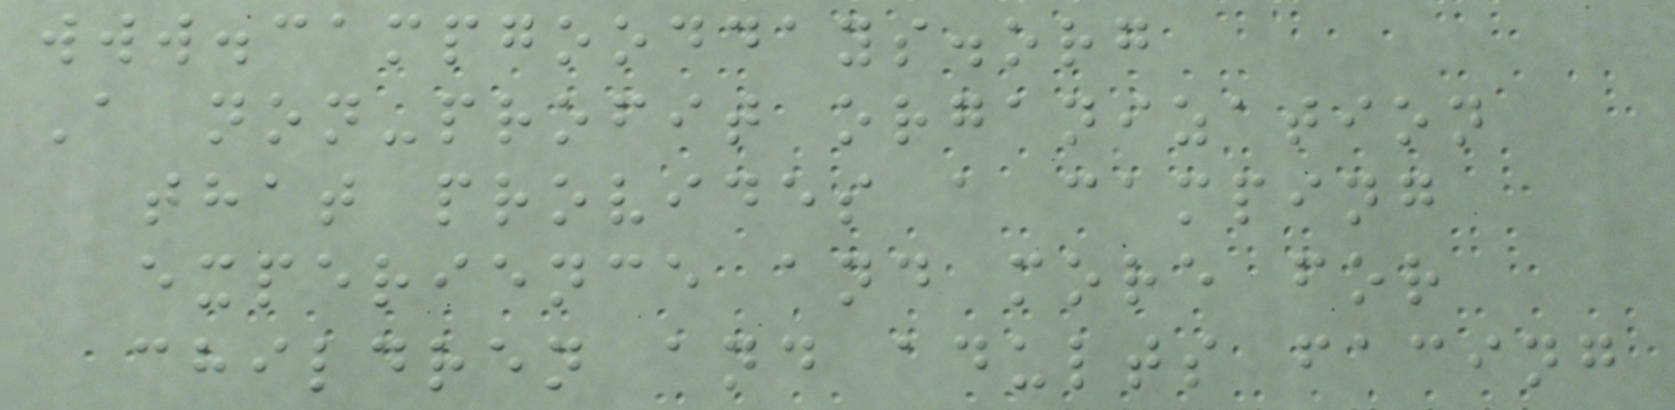www.campgooddays.org
A non-profit organization
that provides a camping
experience and more for
children and adults facing
